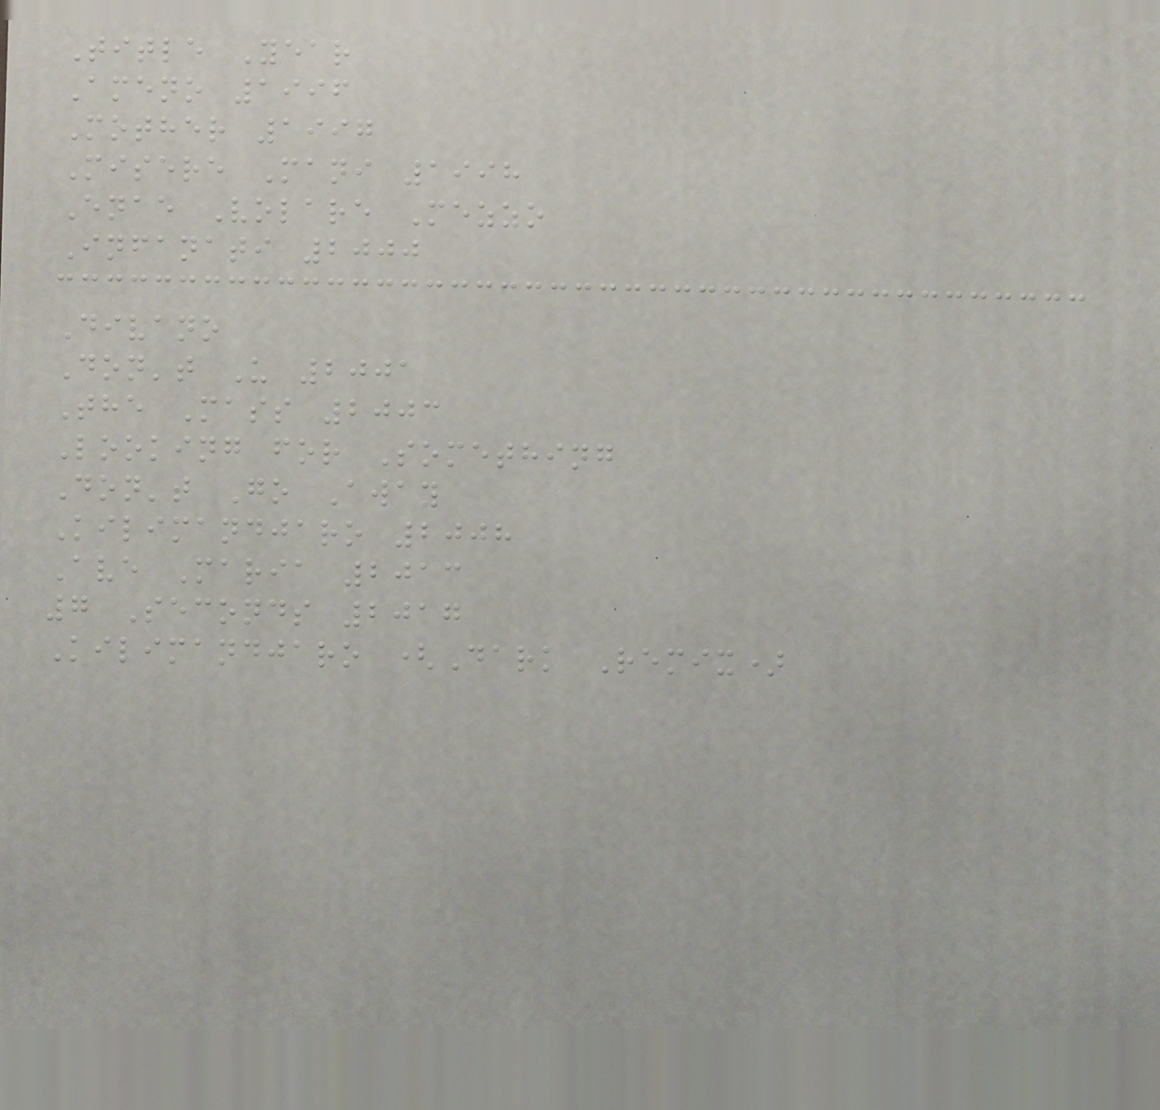Title Year
Ameno 1996
Mother 1997
Misere Mani 1998
Enae Volare Mezzo
Infanati 2000
Divano
Don't U 2001
The Mass 2003
Looking for Something
Don't Go Away
Kilimandjaro 2008
Ave Maria 2013
7 Seconds 2017
Kilimandjaro (Dark Remix)
